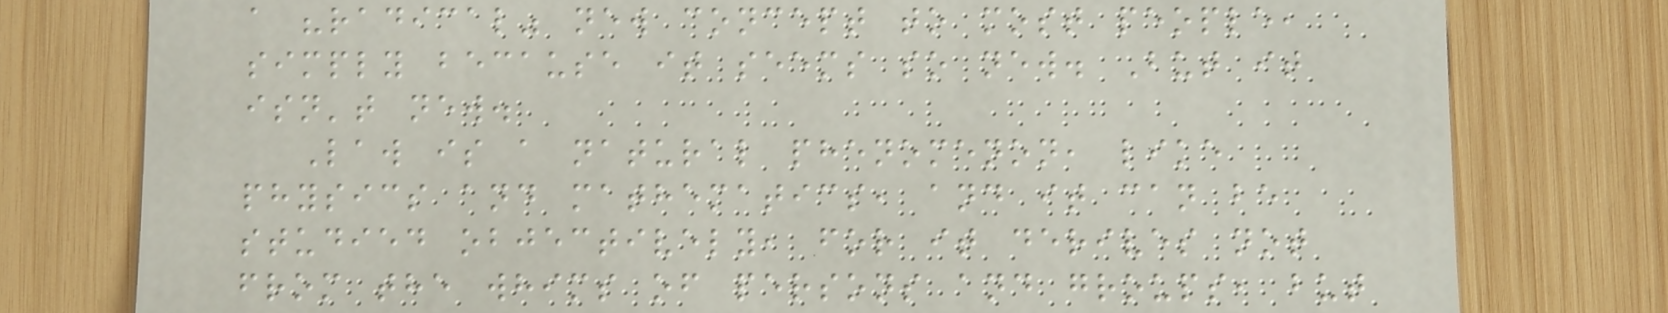a "radical" new concept to most people,
simply because it seems so new. But it
isn't new.
Law is a natural phenomenon, like
physics and mathematics, and it can be
studied objectively, for it derives not
from the whims of persons and groups, but
